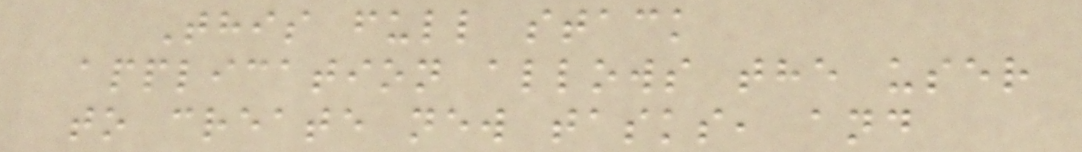This full stack
application allows the user
to create new tasks, and
